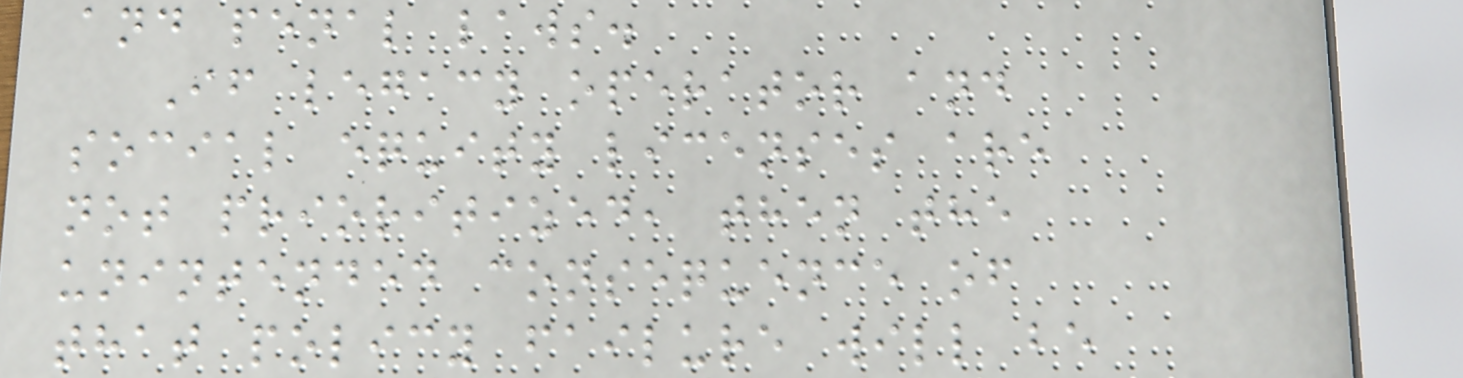and penal laws.
If legacy operator and
social equity licenses are
not prioritized, then the
unintended consequence of
that policy failure will be
